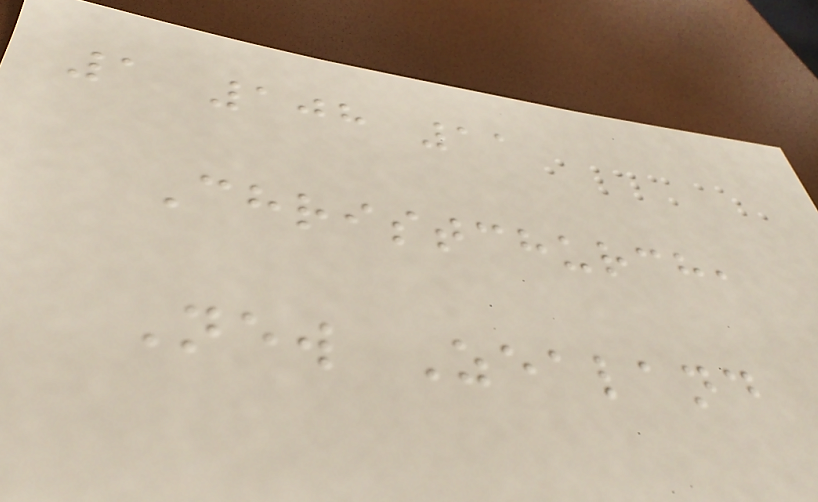1 108 11
Christchurch,
New Zealand
